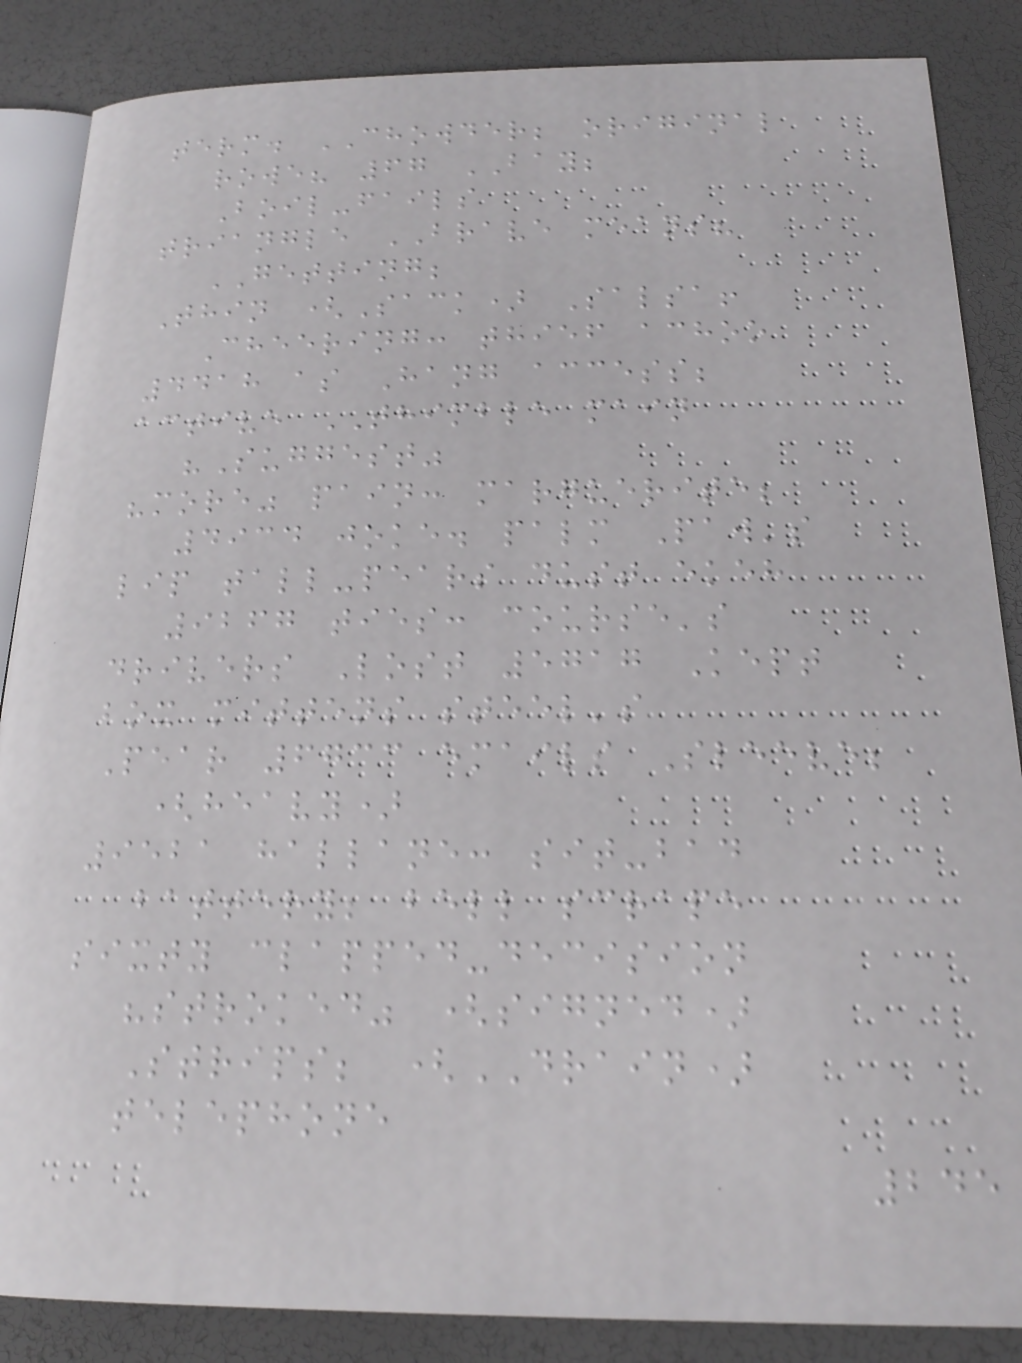term. CHOWDER; original
rowe? 67 BAY;
Boil-fails
triangle BRAVE means?
GETTING;
Thin (Sack) Salsa!
Cheering: thief achoo
4418 as Hang access;
active THIMBLE main
"Suggest"
"more" pain: marguerite;
4934 joke. palm Paw's
lip tall-pears dust ekeh
9267 ties: course's
drivers Lost 5717 Kept
box mittens steel's
Pear 6733 emails Sleeve;
(heavy)
9521 hallane: sit-bad
battery; bell scrape
sixty clapped-decision
"stroked" (signed)
Strips; (DRAIN)
telephone
245
